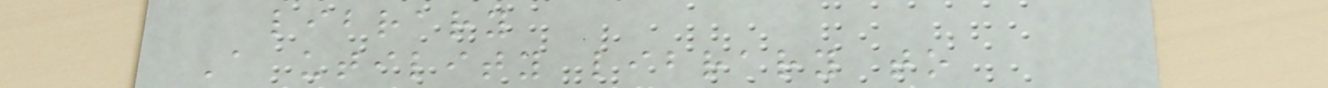library
A utility library to
